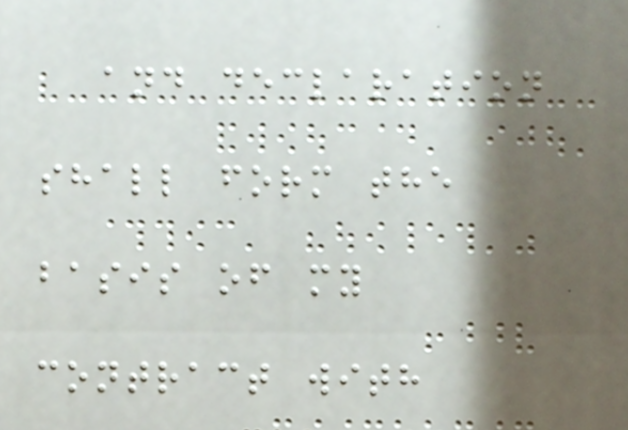and declaration
shall form the
basis of my
contract with
